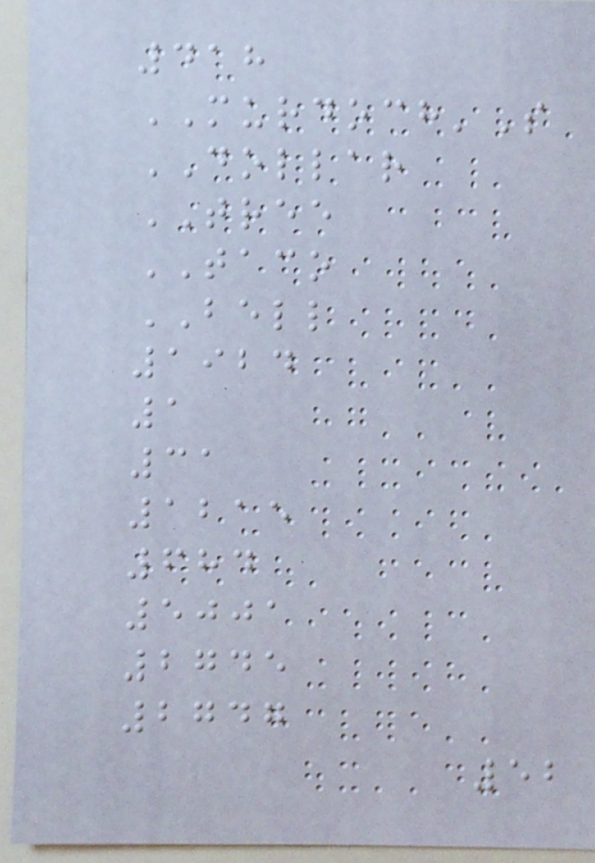418
MURDOCH'S
DOLLAR
TREE
TACO
BELL
1924
1
31
1215
684
5001
2745
2747
52
